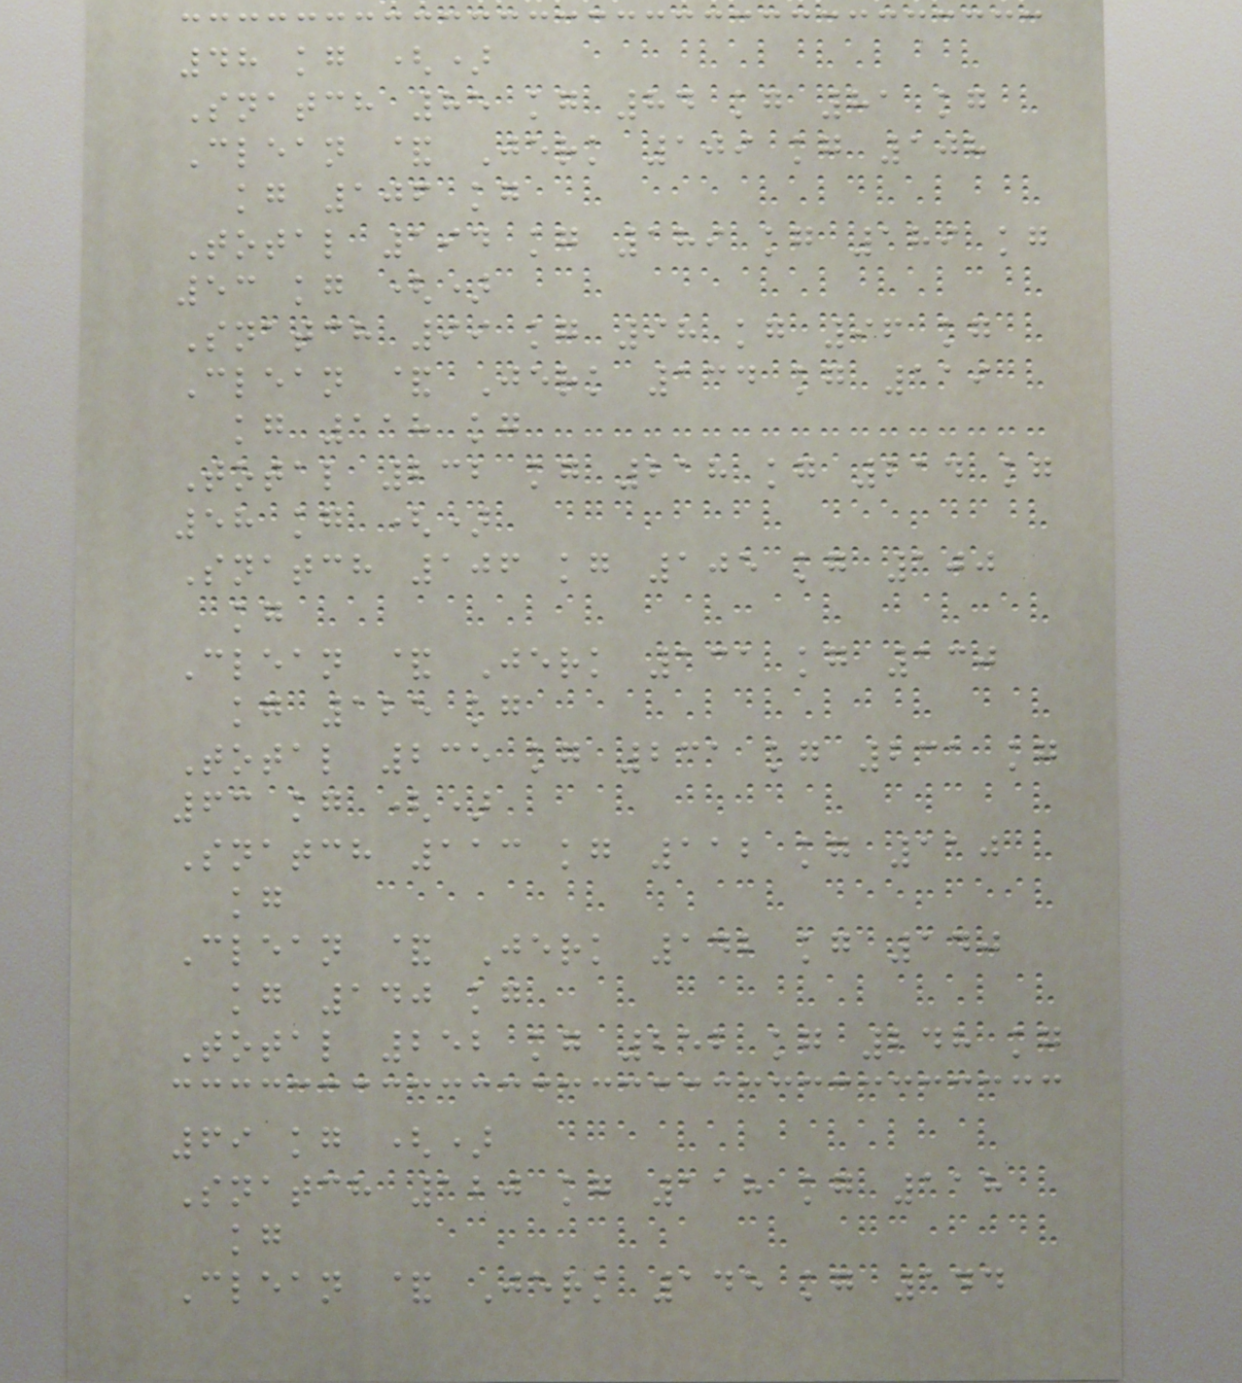48 kg ()
Snatch 85 kg 84 kg 81 kg
Clean & Jerk 109 kg 108
kg 106 kg
Total 194 kg 189 kg 189 kg
53 kg ()
Snatch 99 kg 98 kg 96 kg
Clean & Jerk 134 kg 119
kg 118 kg
Total 232 kg 218 kg 214 kg
58 kg ()
Snatch 106 kg 105 kg 100
kg
Clean & Jerk 131 kg 130
kg 125 kg
Total 235 kg 231 kg 231 kg
63 kg ()
Snatch 113 kg 112 kg 110
kg
Clean & Jerk 142 kg 140
kg 140 kg
Total 252 kg 252 kg 248 kg
69 kg ()
Snatch 120 kg 118 kg 118
kg
Clean & Jerk 145 kg 144
